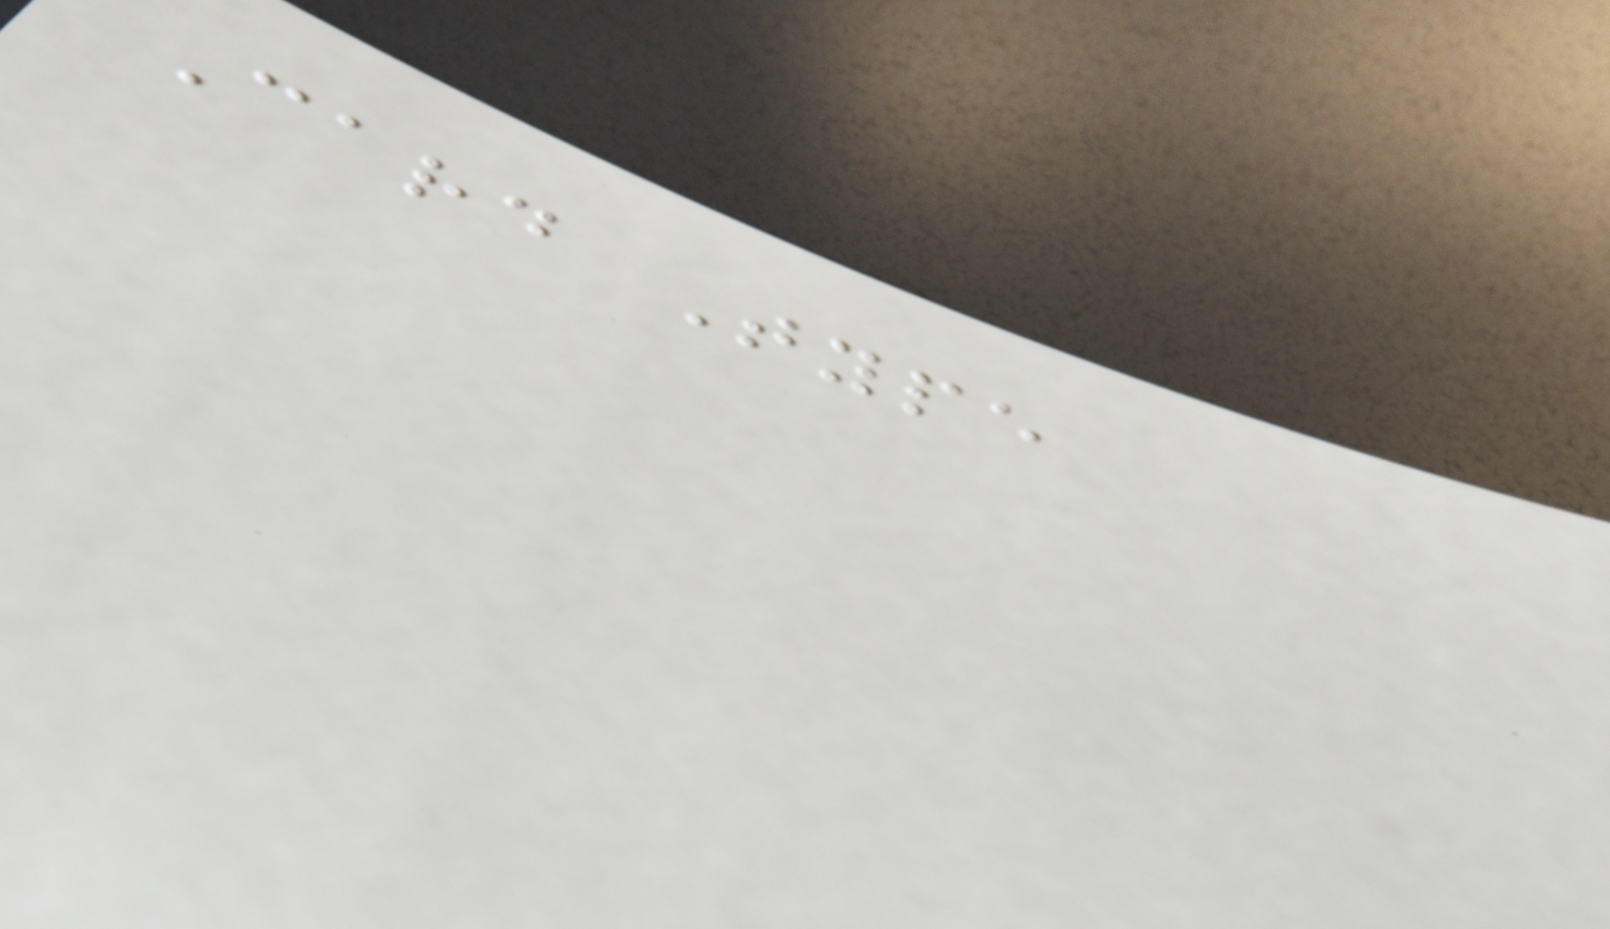Card Type
